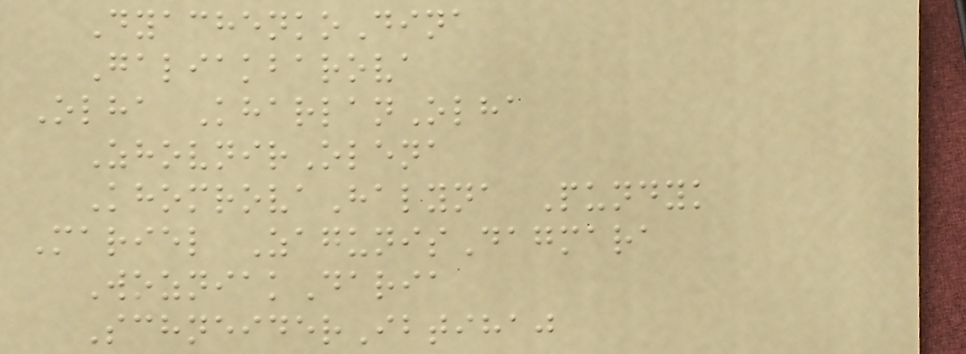DyachenkoDina
Galiakbarova
Olha KharlanOlha
ZhovnirOlena
KhomrovaHalyna Pundyk
Mariel ZagunisDagmara
WozniakDaria
SchneiderIbtihaj
